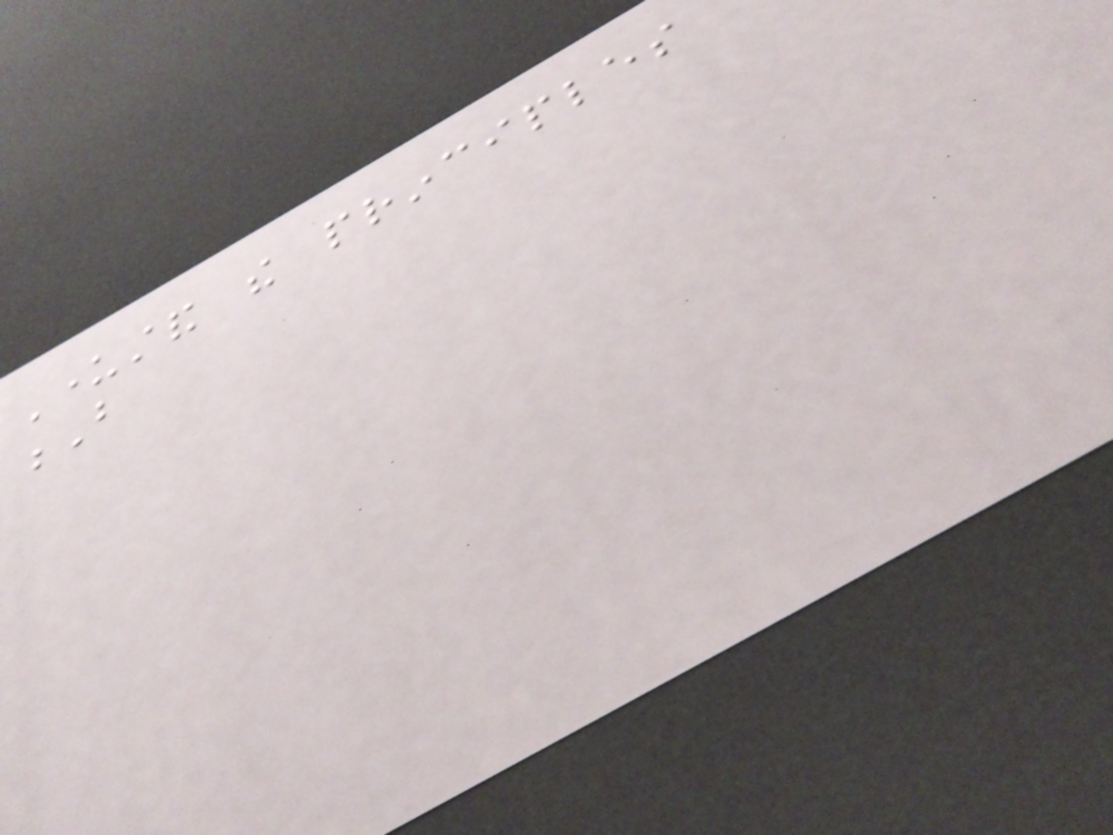Understand the principles
B
